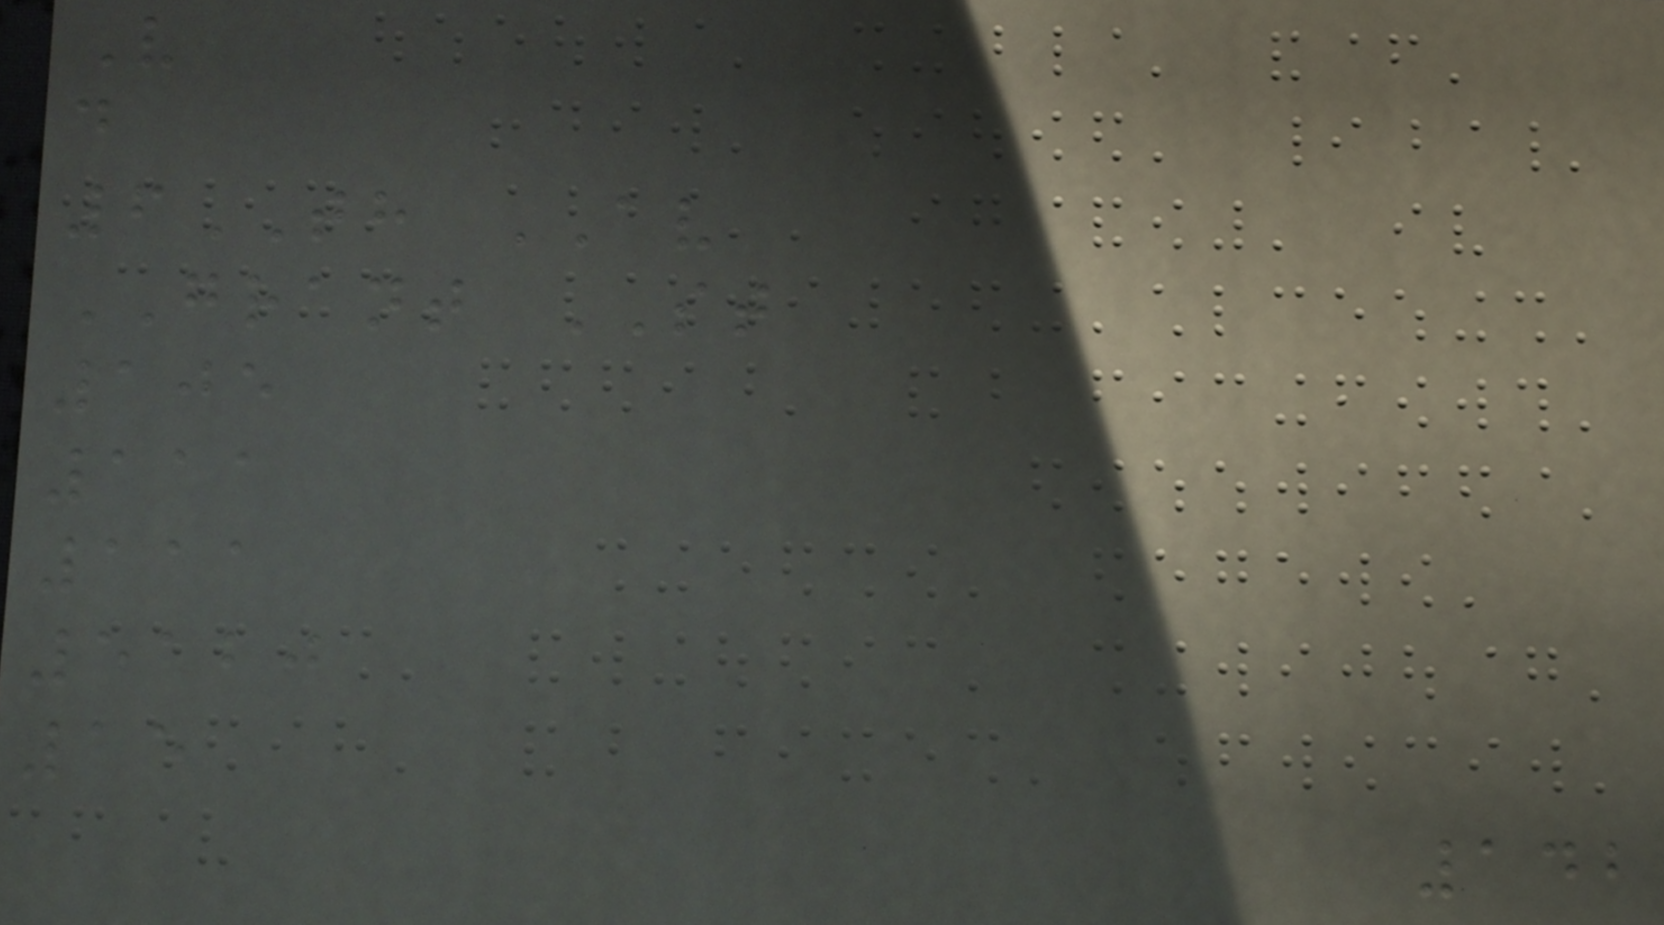V
d
6TH AV
GRANT ST
105
111
111
5120
15
142
